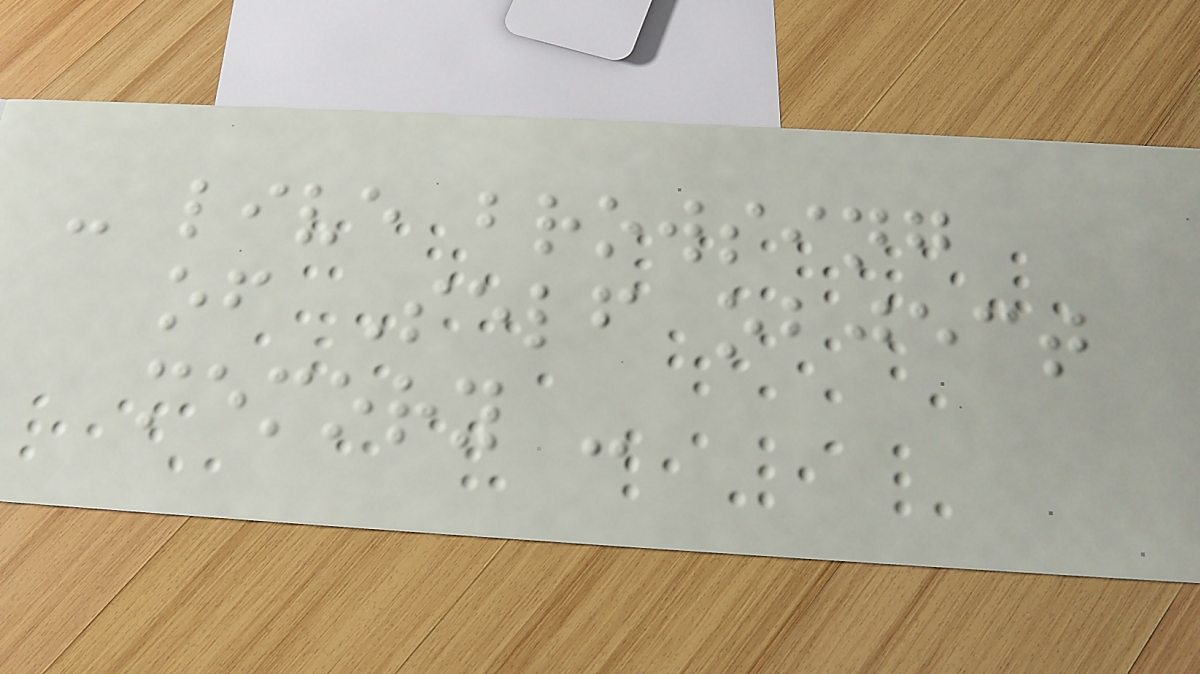- live browsing
of Self object
memory -
